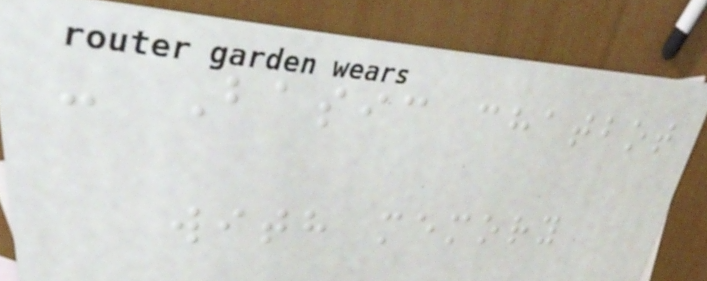- Basic chatbot
with memory
